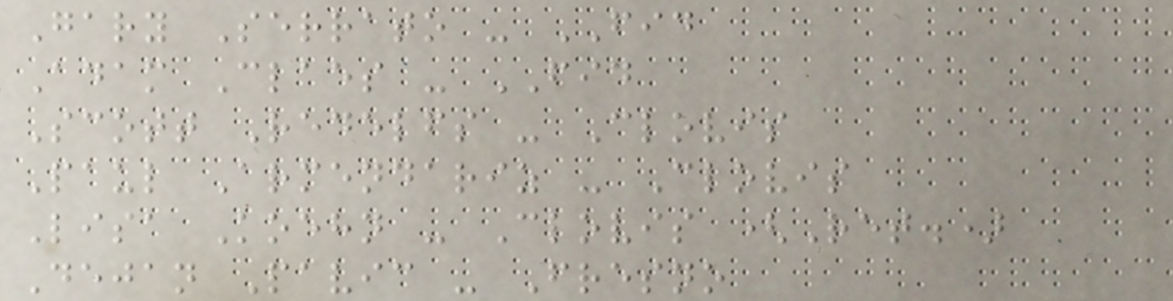Gary Serrato - FID
Adam Claes - FID
Scott Redelfs - Clovis
Paul Armendariz - Clovis
Lisa Koehn - Clovis (Ret.)
Dejan Pavic - Fresno
